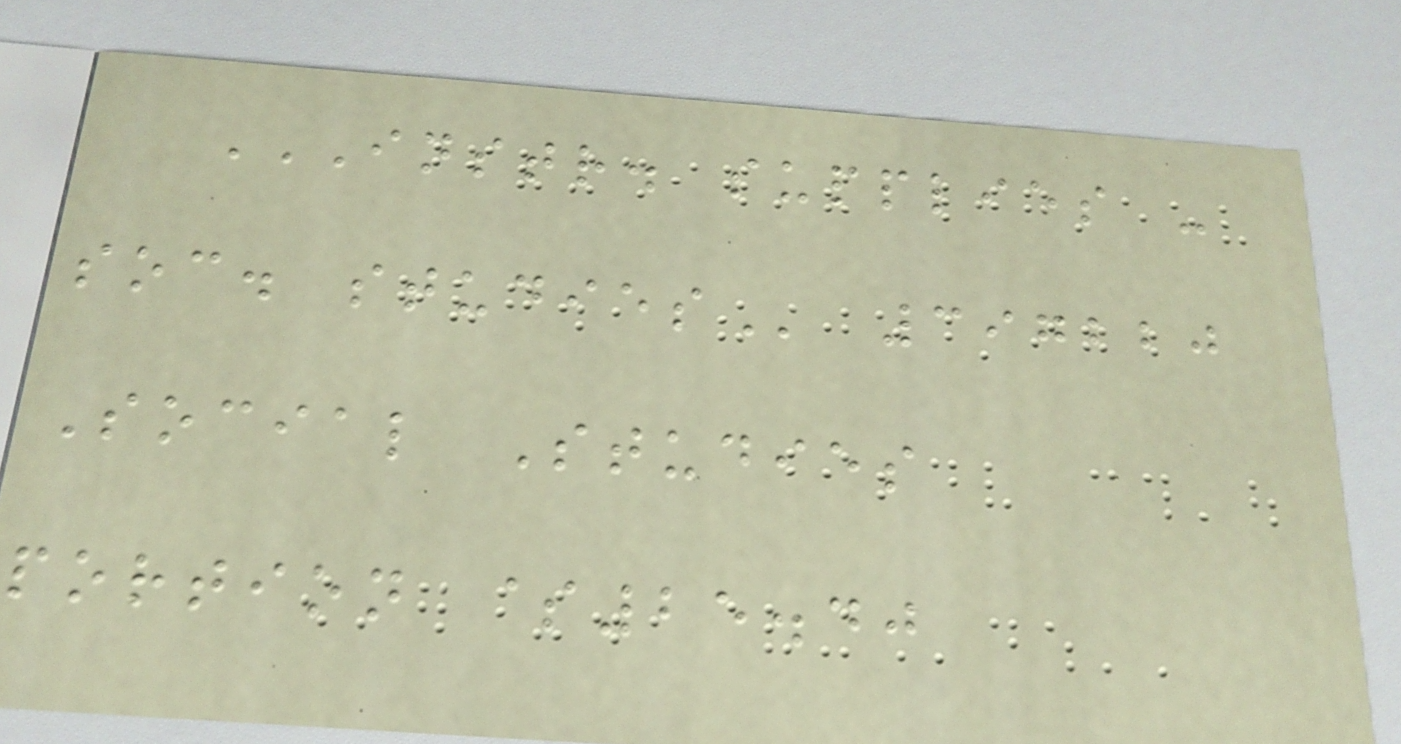INSTR. SUPPLIES -
SOC. STUDIES 397220
Social Studies
portion $25.40
